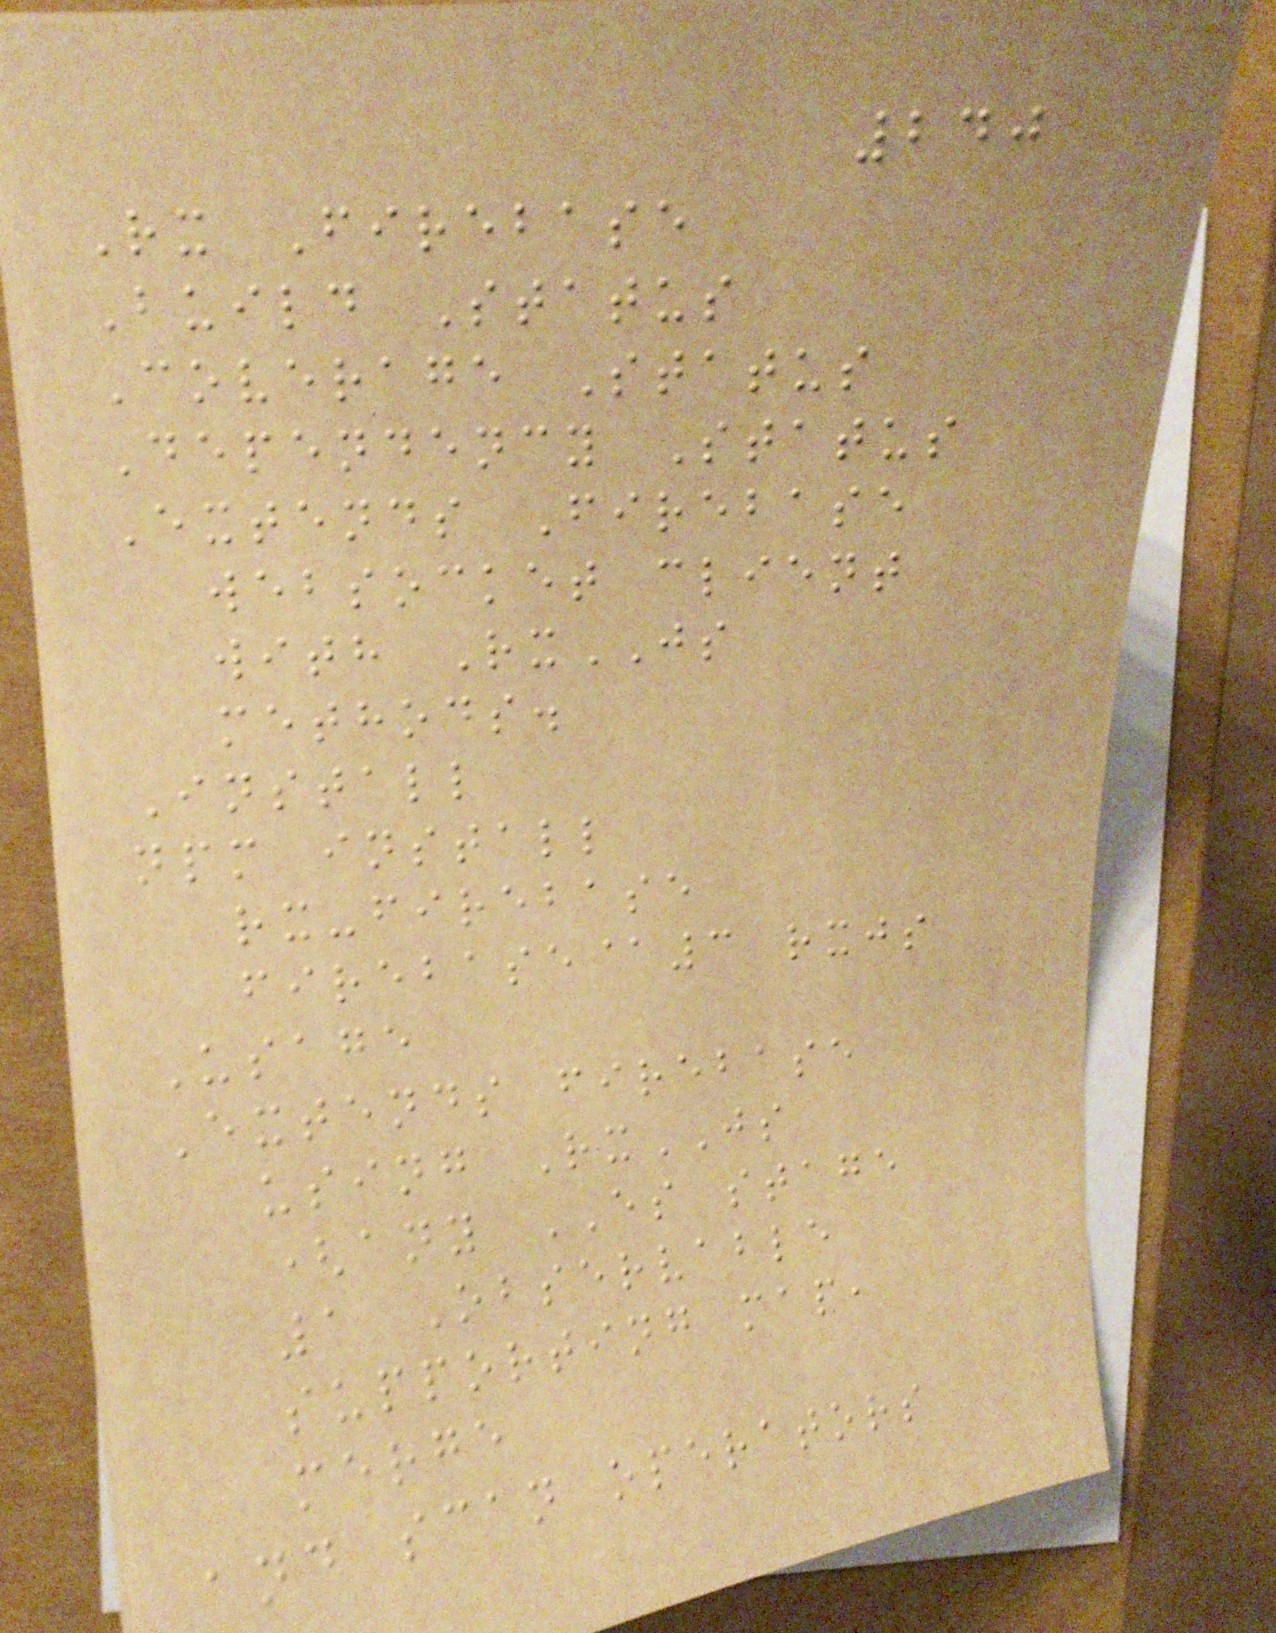240
Rx Firebase
Build Status
Coverage Status
Dependency Status
Extends Firebase
websocket client
with RxJS
methods.
Install
npm install
rx-firebase
firebase@3 rxjs
Usage
Extends firebase
using RxJS
(any ES stage
1 Observable
supporting map,
merge
and scan operators
